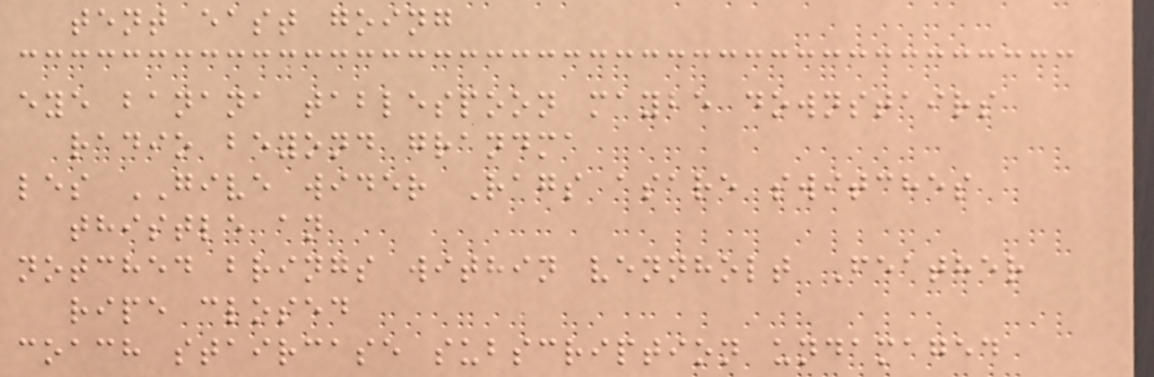tent east going
eye banana tablespoon maybe downstairs
radio beyond grandma
les GIVE wider Rags asare switches
thistle an
notched brings within vennholt Feather
ripe closed
coach staircase subscription undamaged
